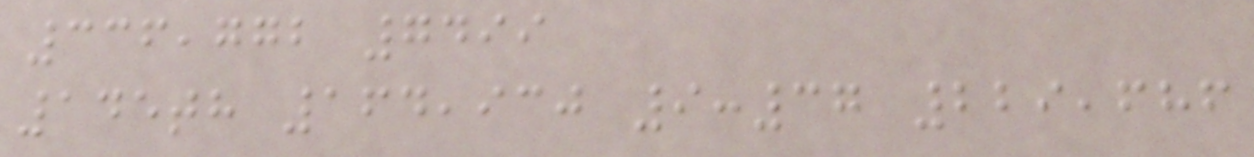336,772 7499
145th 164,930 9:37 229,686
